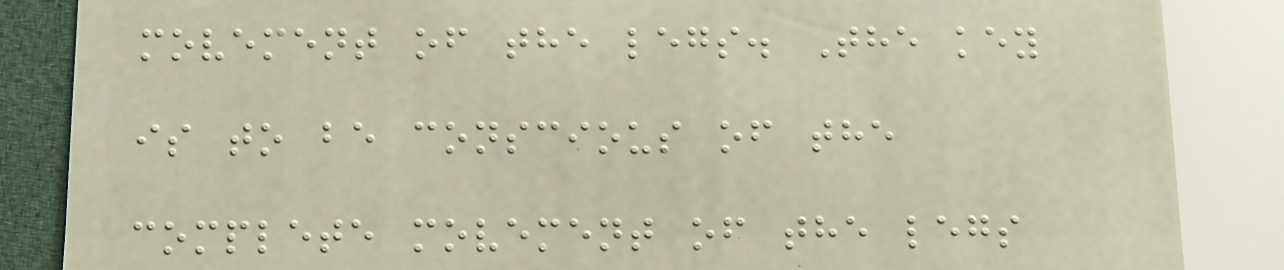movement of the legs. The key
is to be conscious of the
complete movement of the legs
